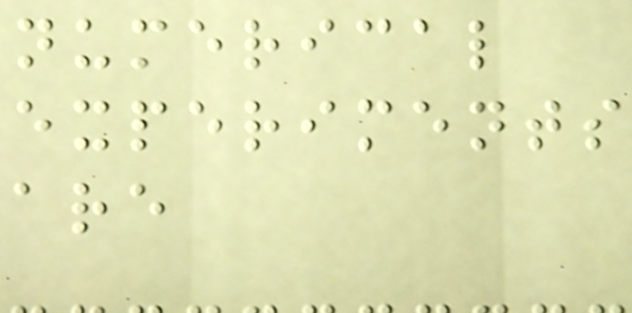numerical
experiments
are
